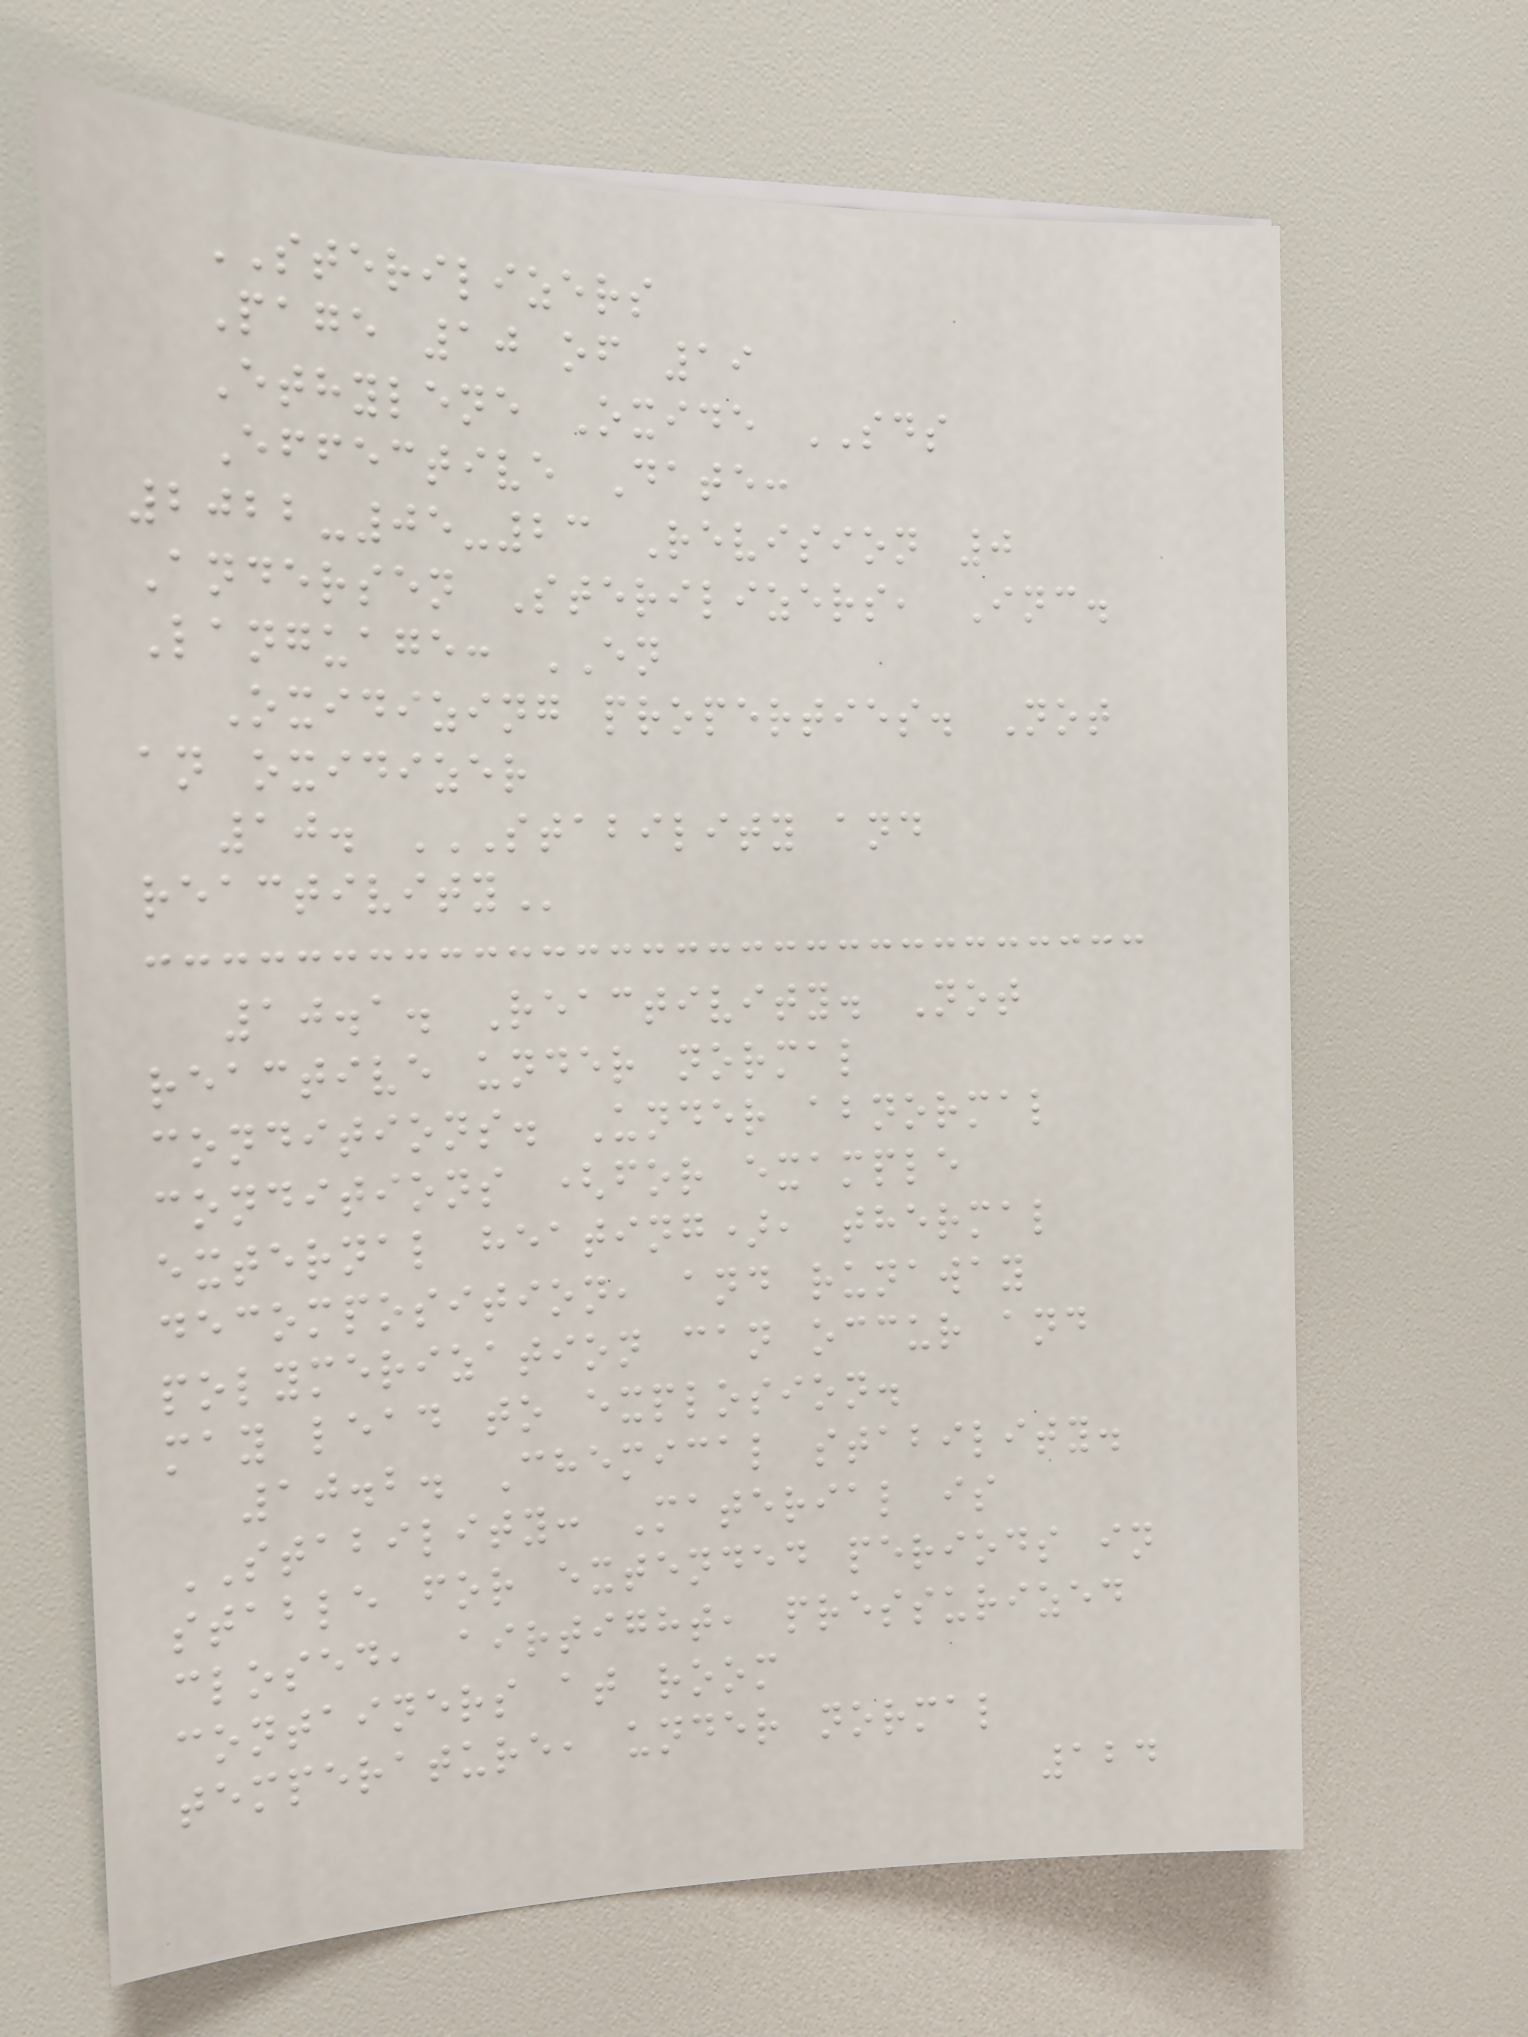STERILIZERS
Page 10 of 19
Ethylene Oxide SDS
Effective Date:
2022-05-23 Revision 0
Andersen Sterilizers, Inc.
Language: EN
Oxidizing properties. Not
an oxidizer
10. STABILITY AND
REACTIVITY
10.1. Reactivity. Not
reactive under normal
conditions. Under abnormal
conditions (for example
external heating), thermal
decomposition, and runaway
polymerization can occur and
may lead to explosion.
10.2. Chemical stability.
STABILITY: Material is
stable for extended periods in
closed, airtight, pressurized
containers at room
temperature, under normal
124
